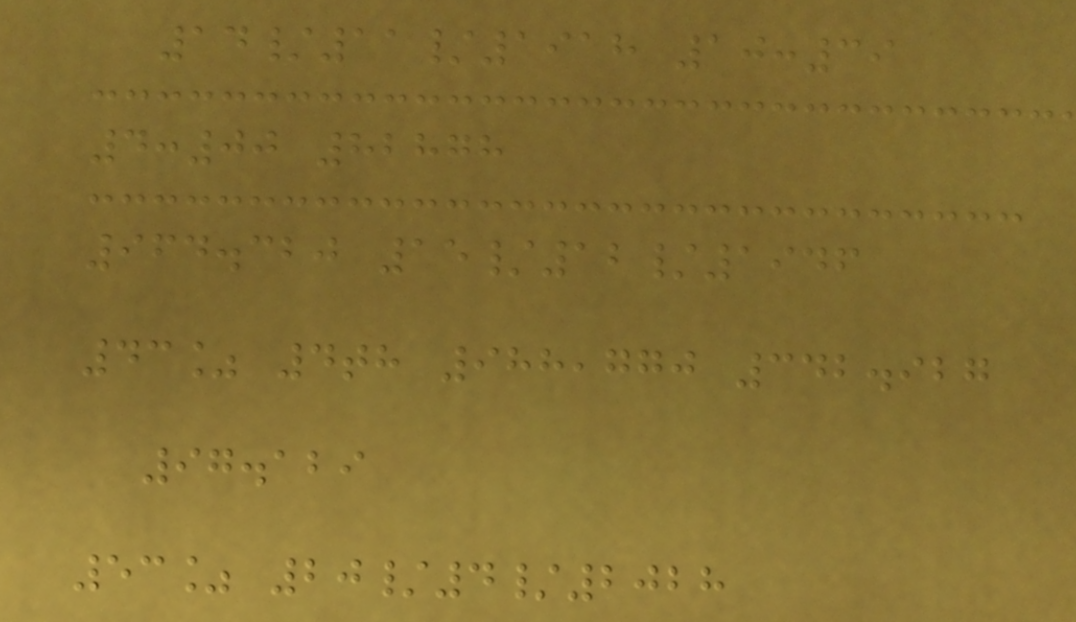14/11/1918 10:39
4:00 82878
964.320 15/12/1946
43% 4th 988,770 342.927
97.129
53% 20/4/2028
